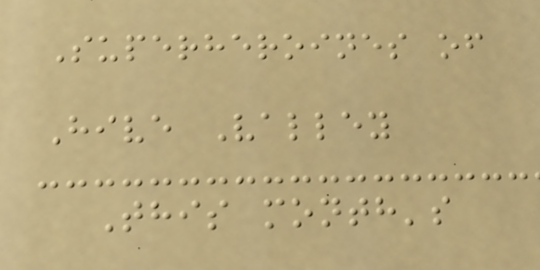Superheroines of
Hive Valley
This month's
